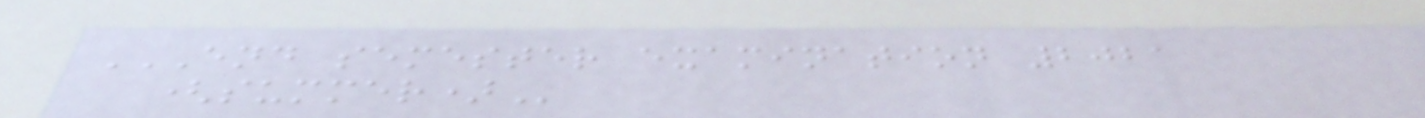END SEMESTER EXAMINATION 2021
(SUMMER)
